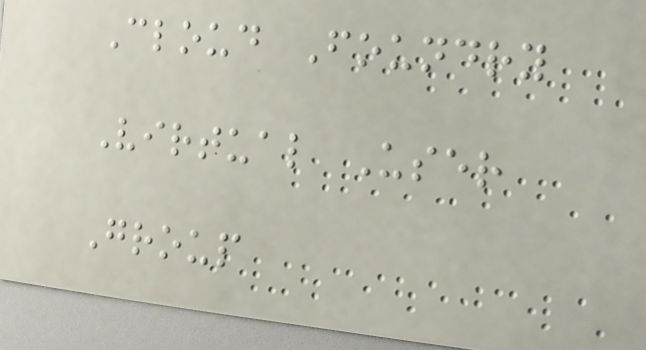Cloud Foundry
Virtual User
Group
